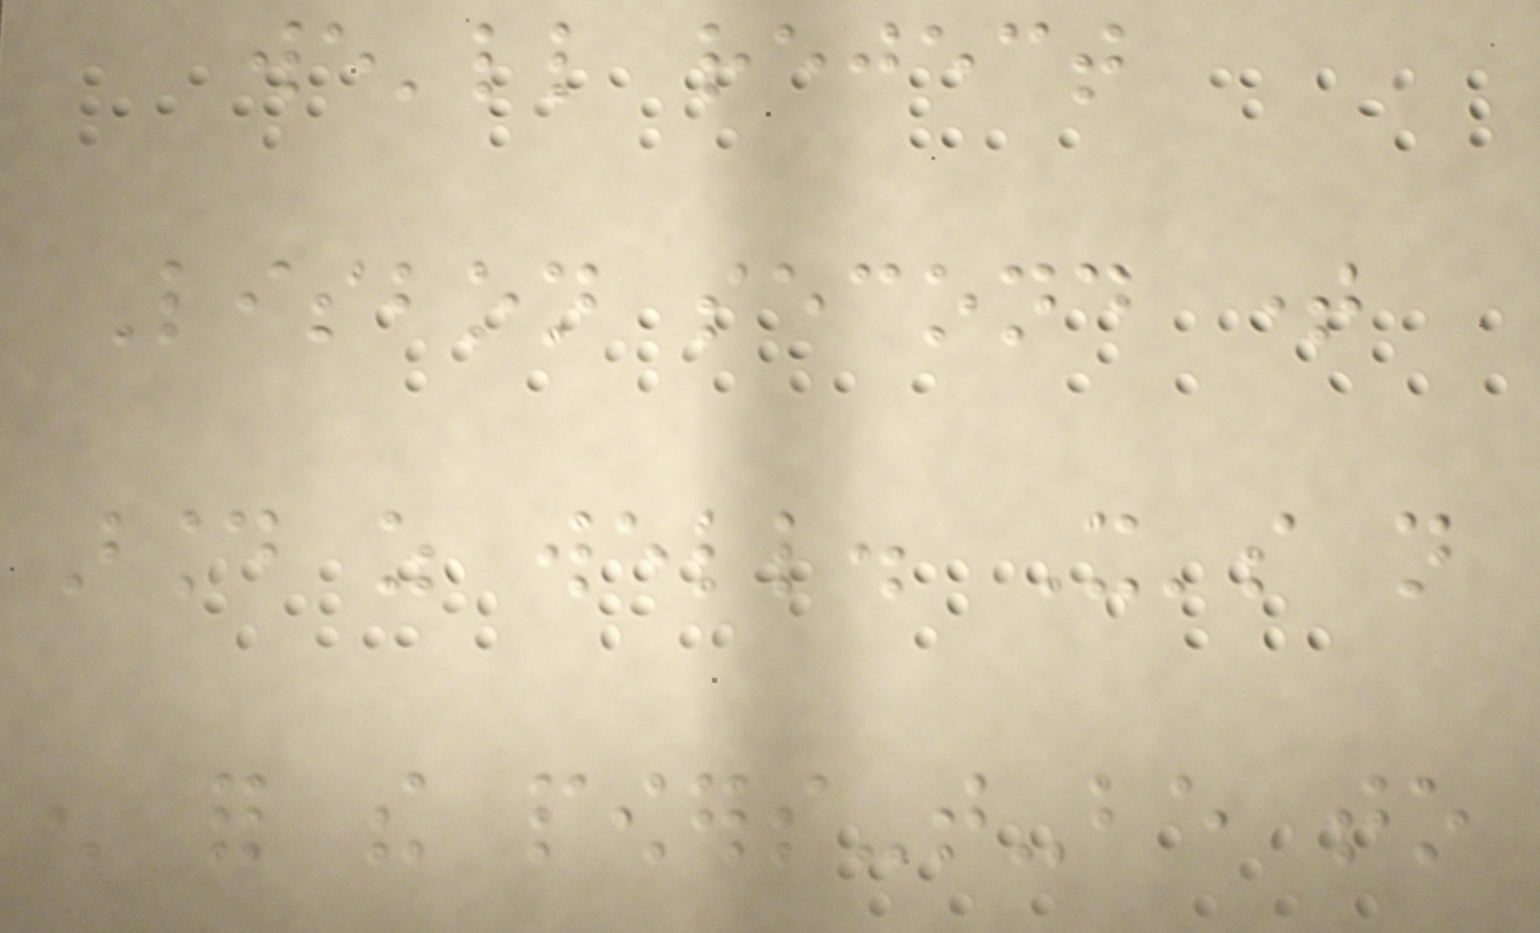we'll reject
Lisbon second time
around as well. It's not
enough for the powers-that-be to
